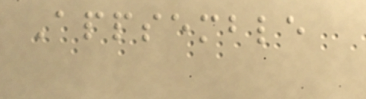Appsemble
